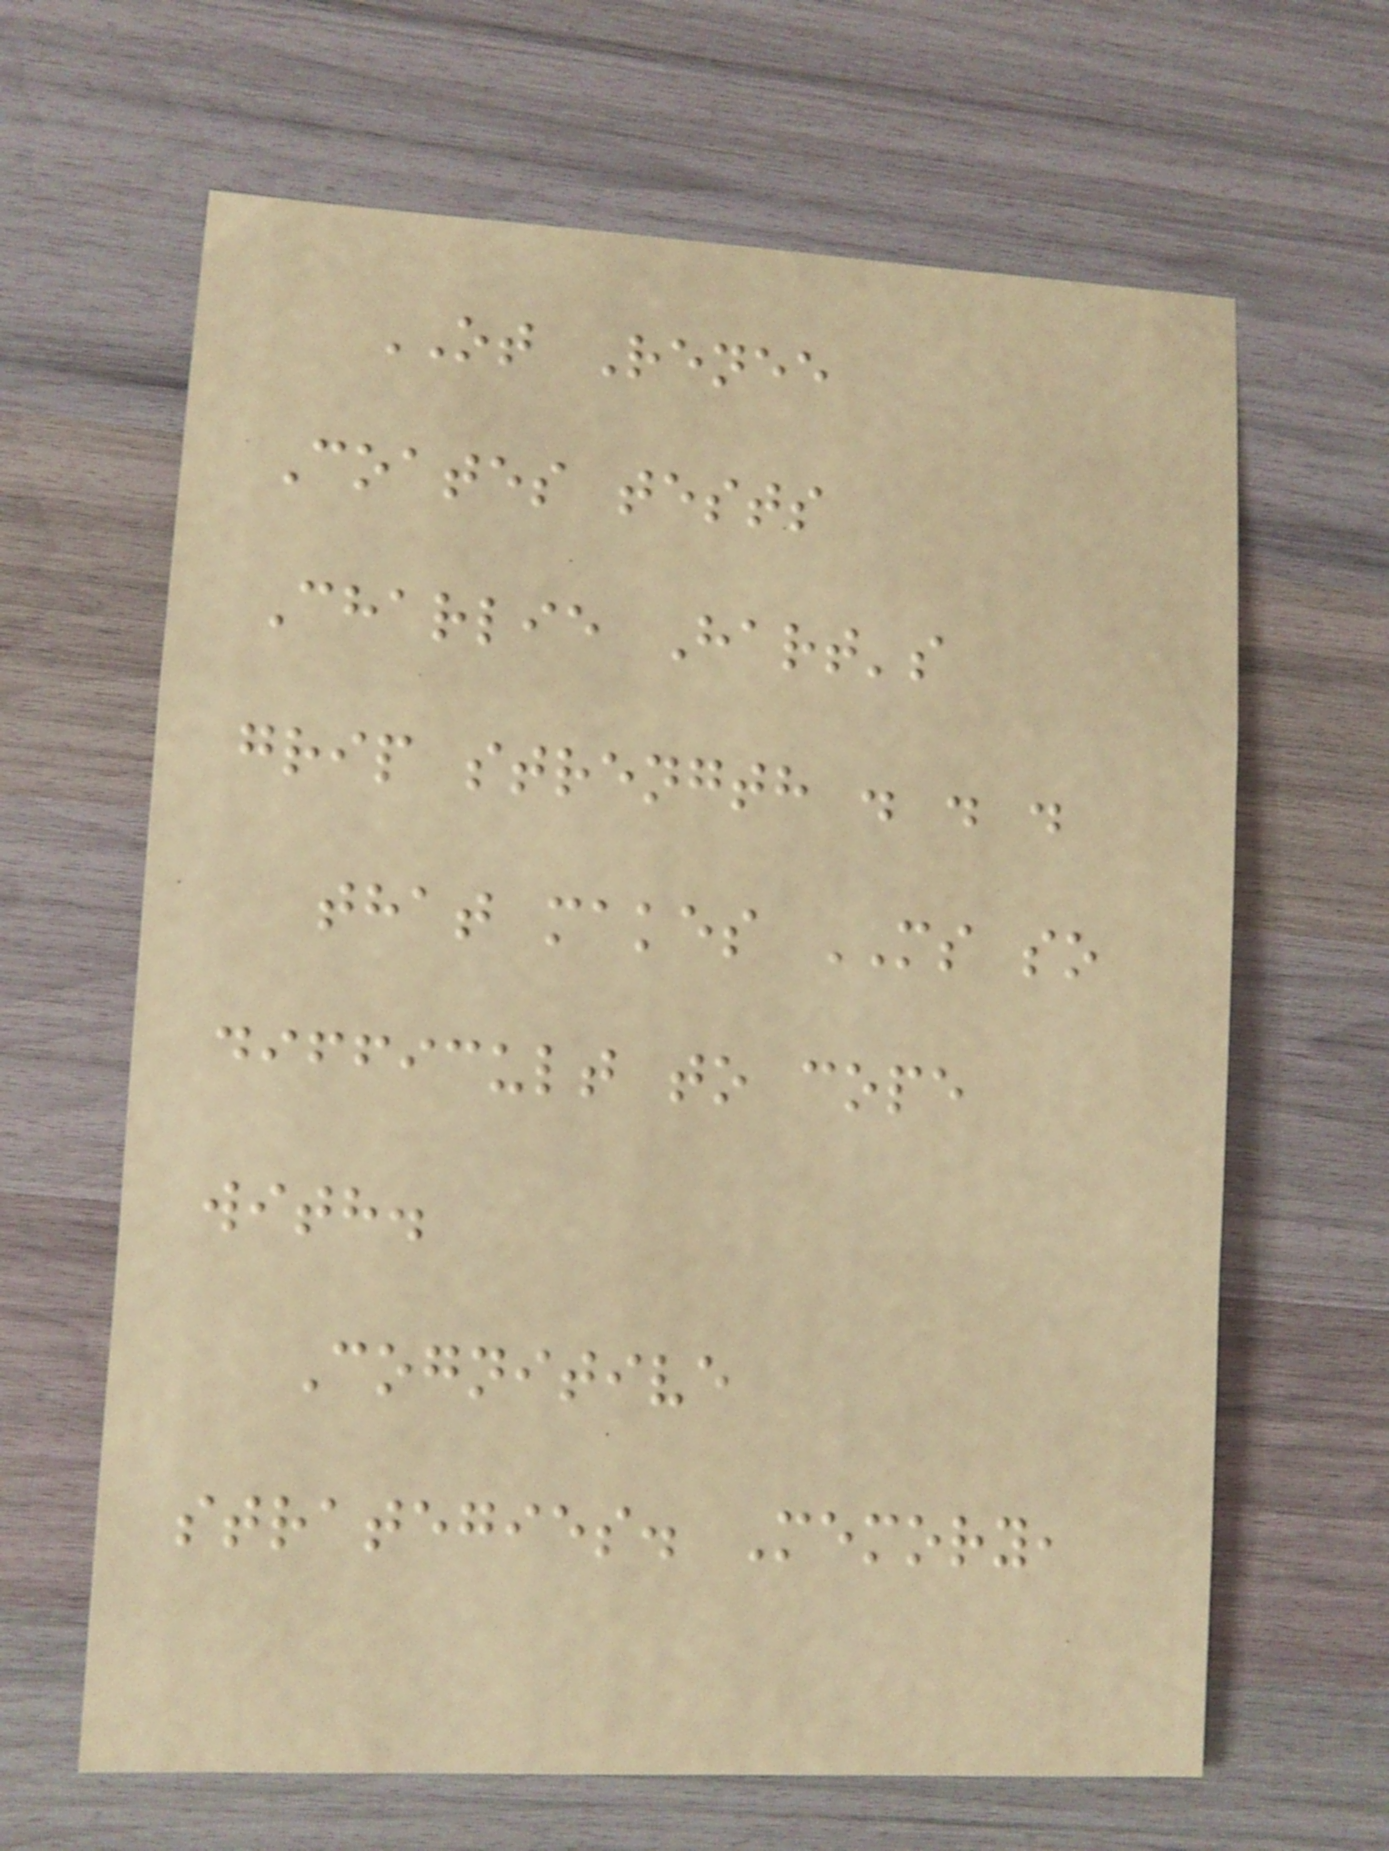OT Renee
Coates tests
Charlie Hart's
grip strength . . .
that makes MS so
difficult to cope
with.
Cognitive
strategies. Memory,
